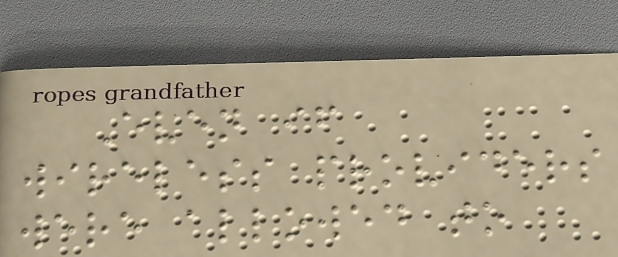Even if
wireless providers
were allowed to
